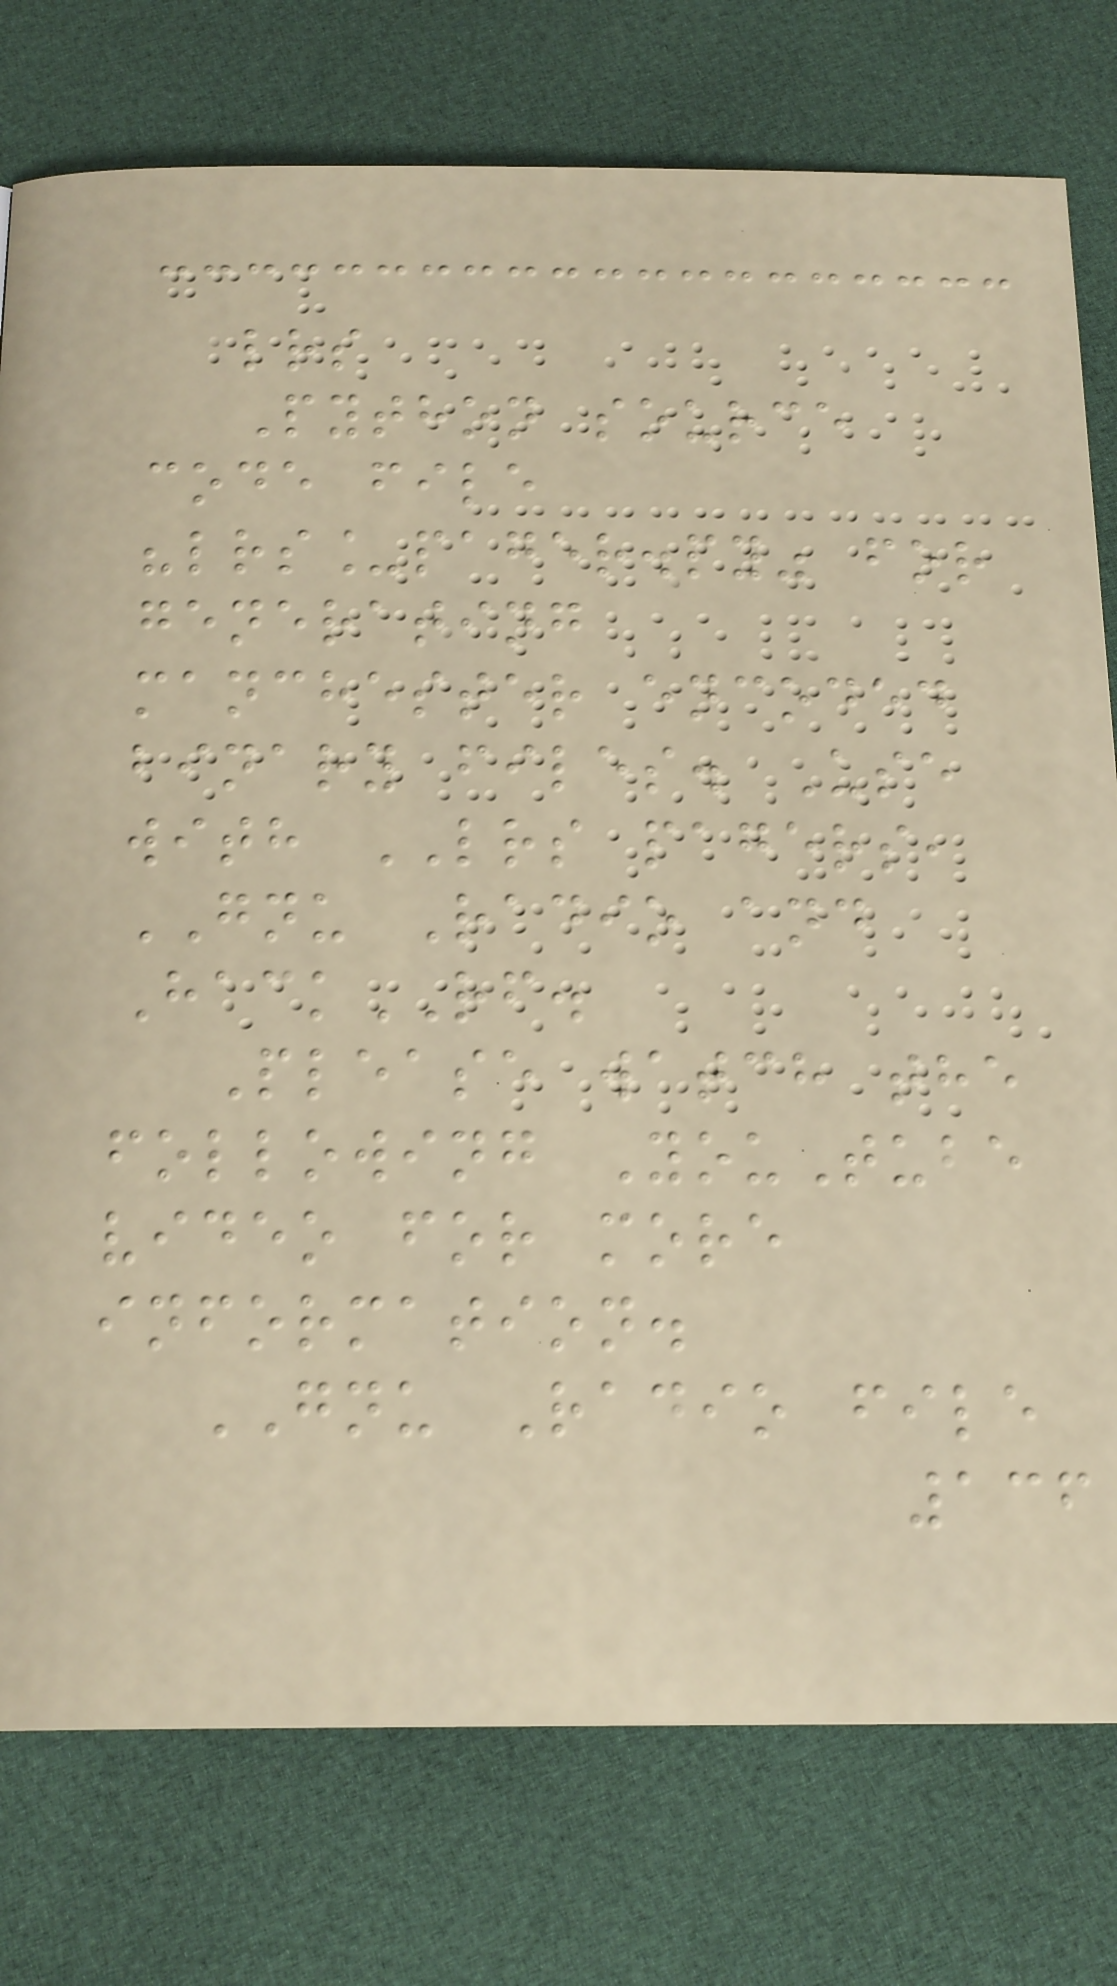lrs
Python source
code file
"lrs_pager.py" for
generating
manchester encoded
binary files. Use
with LRS pagers,
GNU Radio and
HackRF.
Please watch the
following YouTube
video for more
information.
GNU Radio file
136
